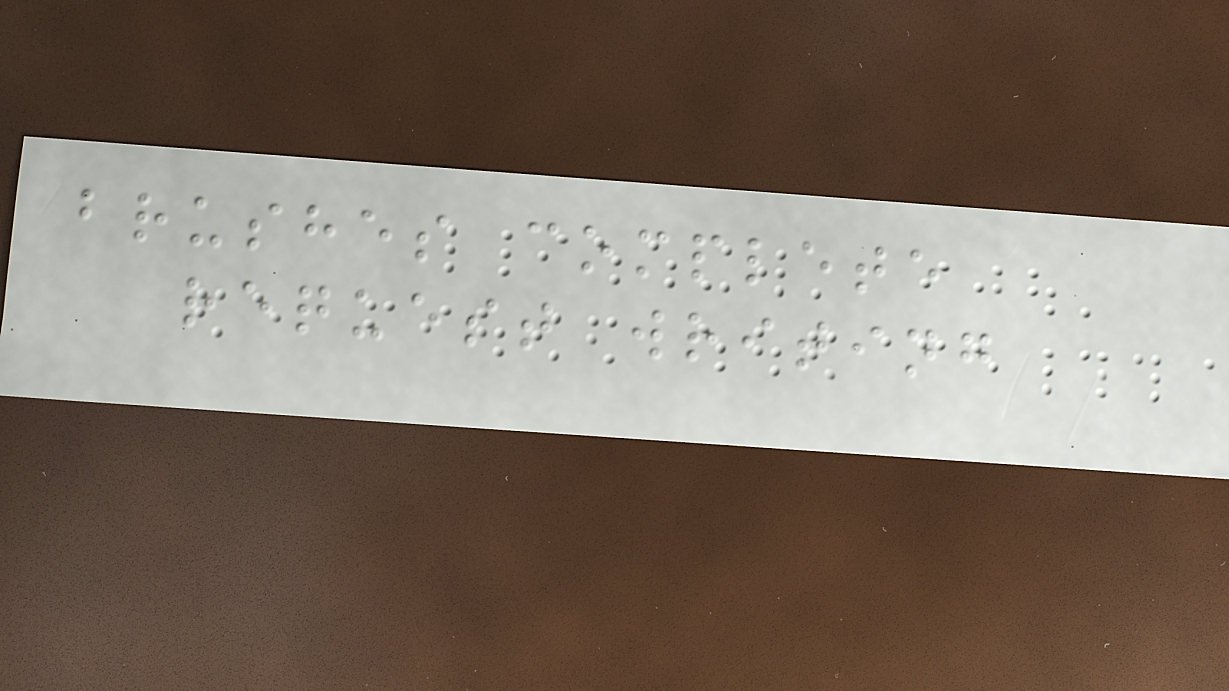brushes complete
request writing
